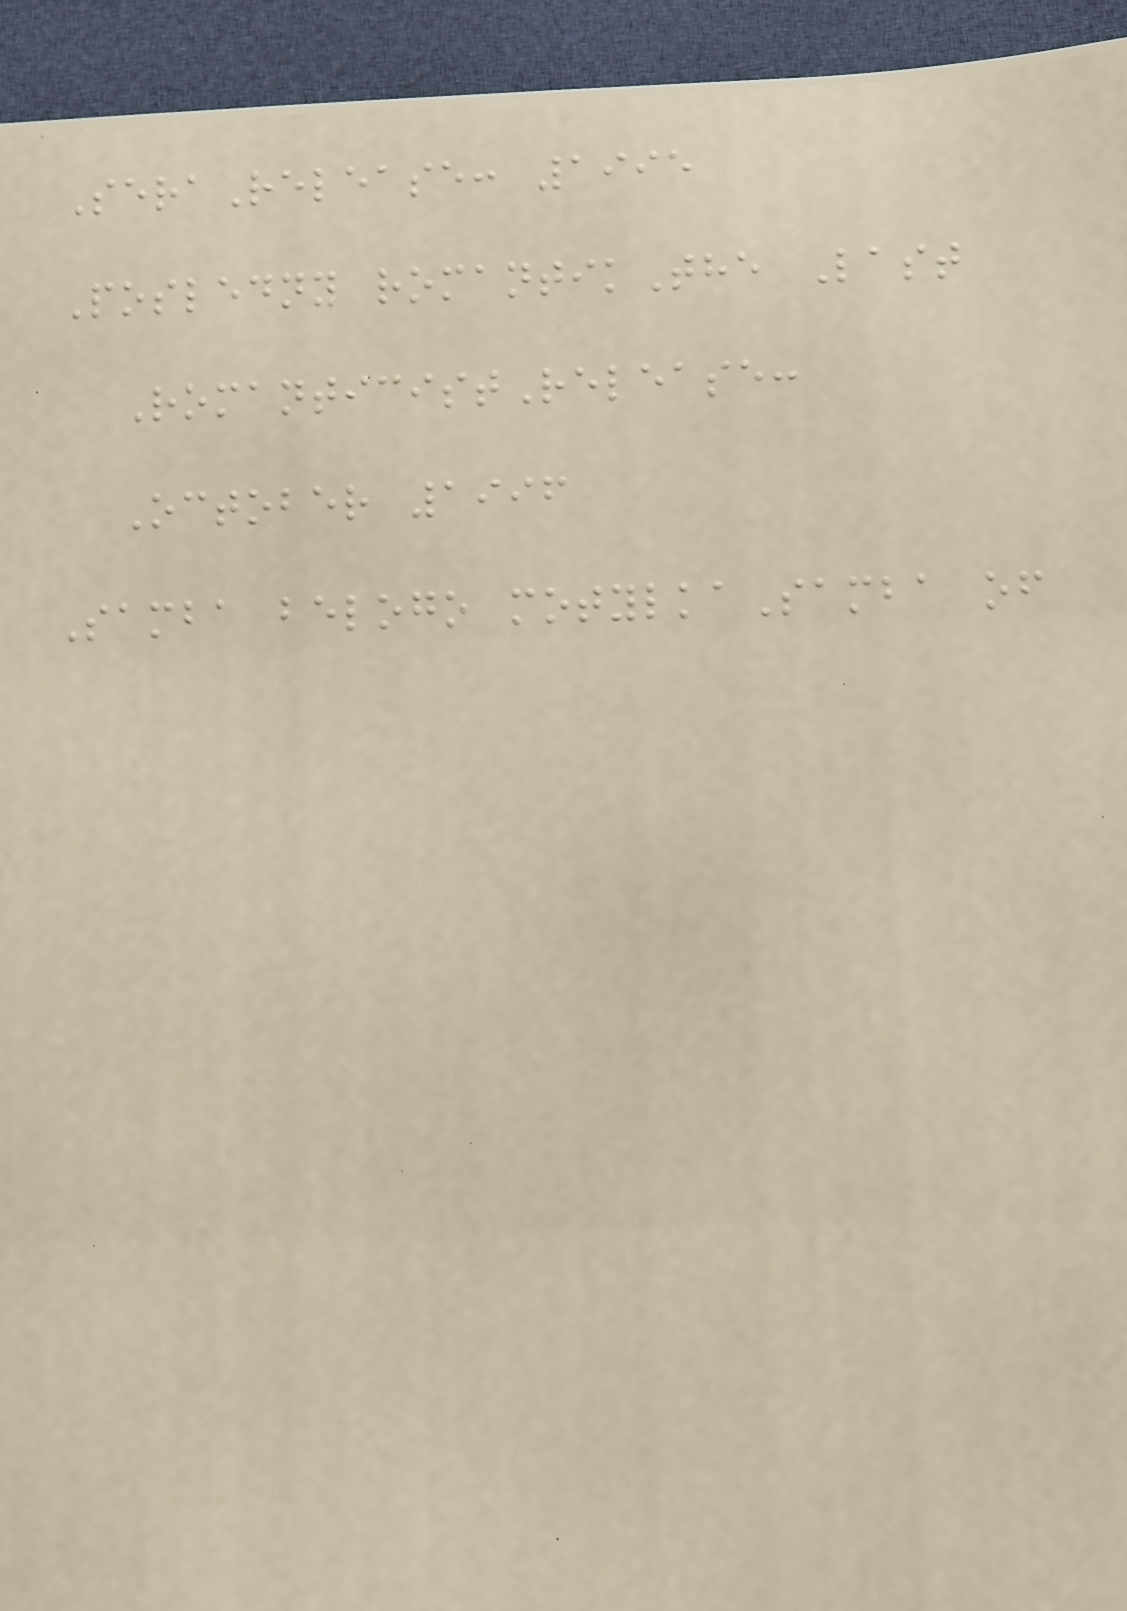SeraRelease: 1995
Posledny romantikThe Last
RomanticistRelease:
October 1996
Samba belogo motylkaSamba of
